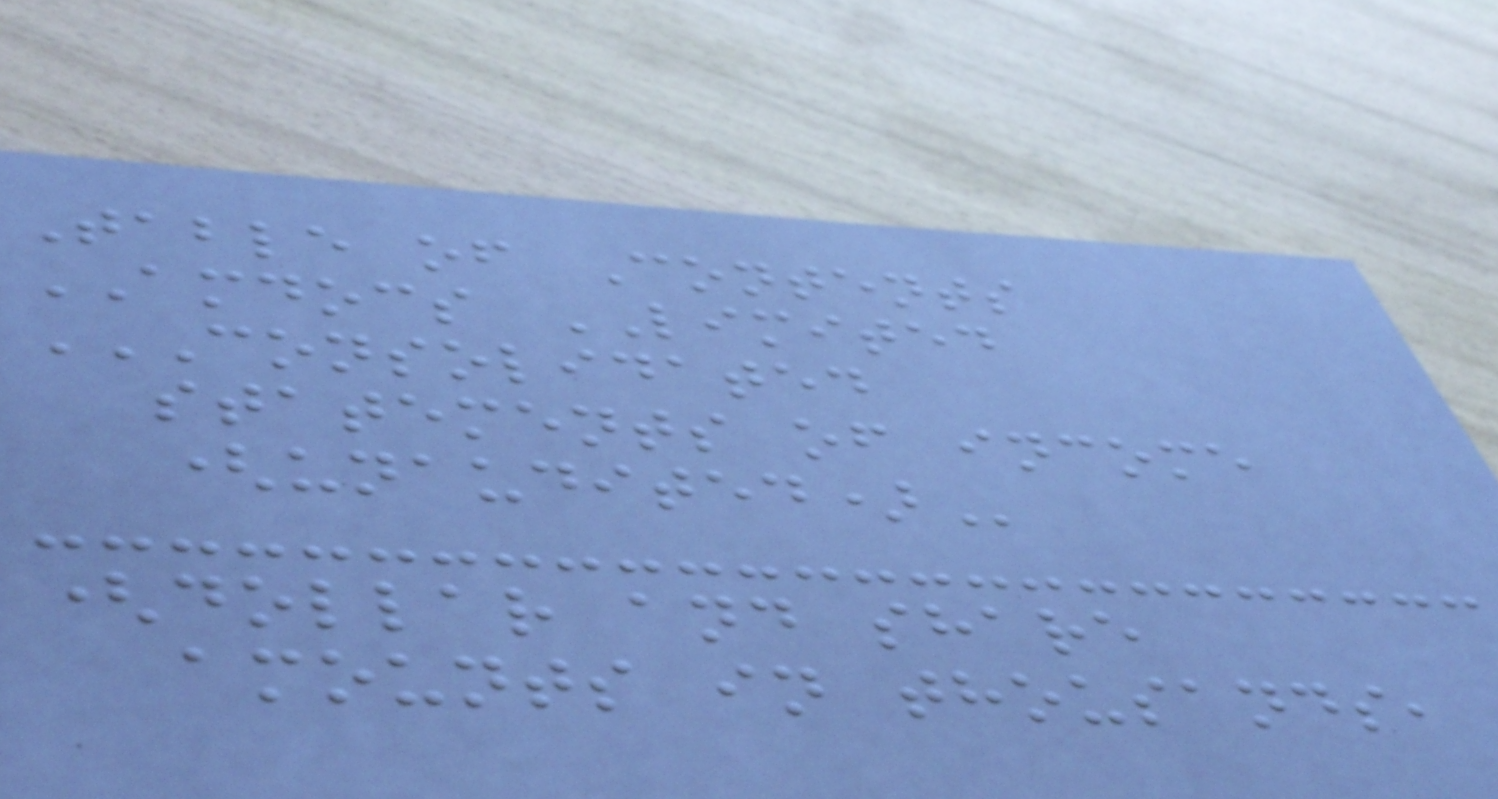Table of Contents
AMDOCS LIMITED
CONSOLIDATED
STATEMENTS OF INCOME
(UNAUDITED)
(dollar and share
amounts in thousands,
